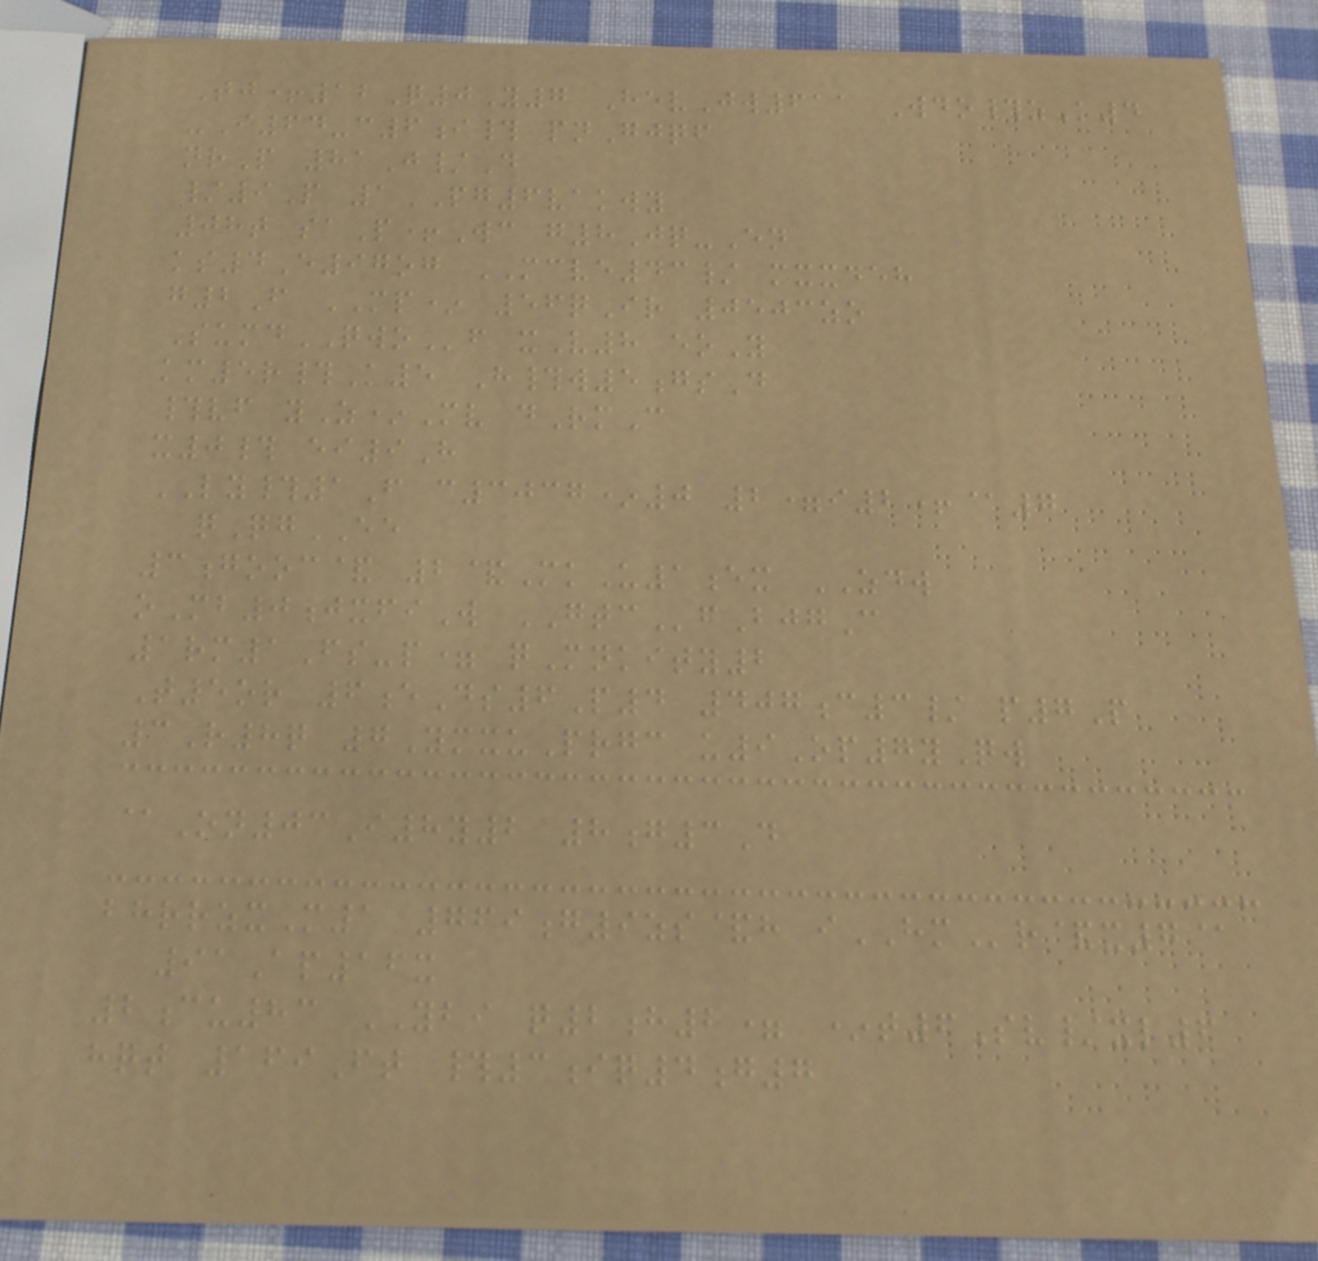Tj+12Q0Y7 HevJw611 Wdo#zK4
-I64-c6i# pnGjqf
nrP 81J/D
/9P 1PG6vakwy
08t saP+Wc g8Jq-En
ks4E97og MCVE43/ mxxdeh
g2F MP* 56qIr 0503zo
SumdQWOf xV8 eoY
km5r#K5 H#w5gsD
#vf yZ*Mv dRmC
x0# ei9H
LY#1F c3037*0 2=i2+@7
qQgEE
3gooc& 2&MkU1ex ZDW
oMb0jxfiW GTCfBjgC
1rm1Fs-p= qMnkity2
T5or 6eDs6P4 407c3/ p7P
3R8q 7YmxuPrgc u9Op7yQw
@On03I8y2 8g3D
bhrrzxM1 769g9zs&h iHMr&x7@
91Ap16x
2cu83 YBI q2h2= *t6Sv/xl6
hqt 169Ft #3iq4g7
